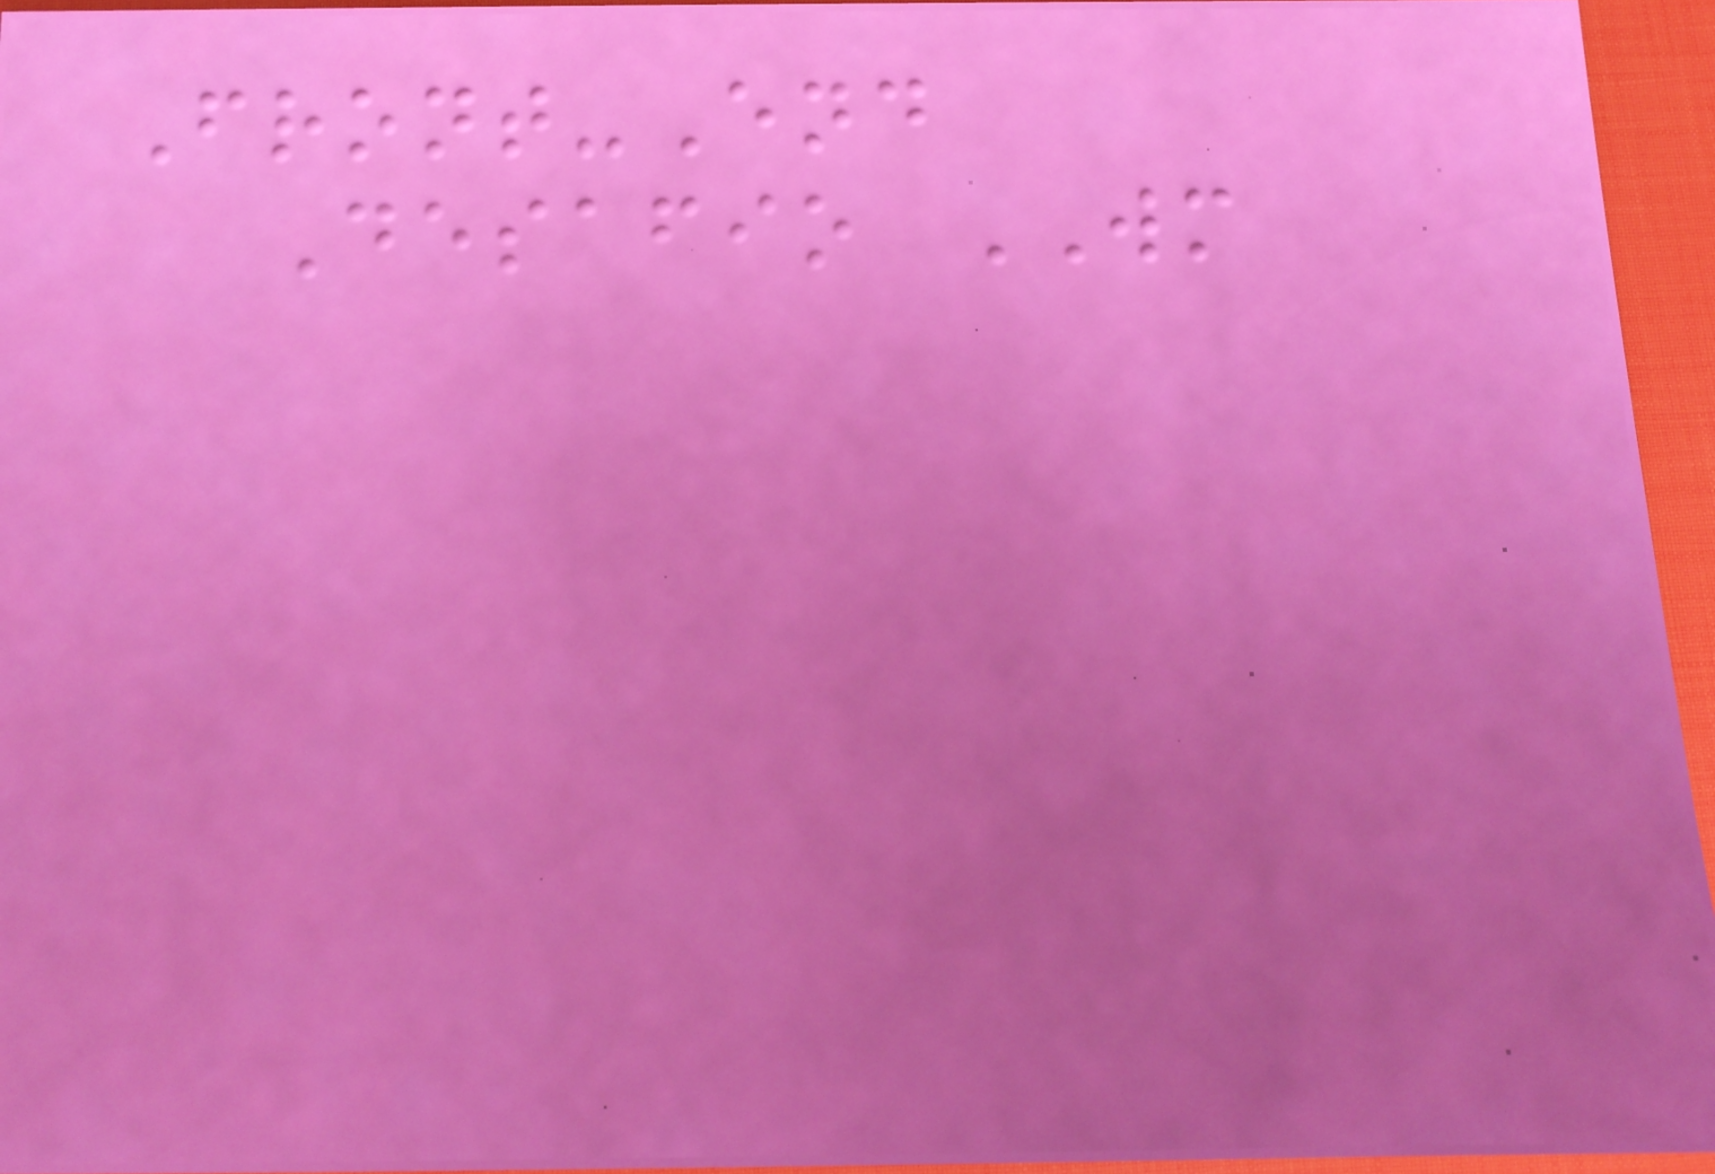Front-End
Desafio WM
